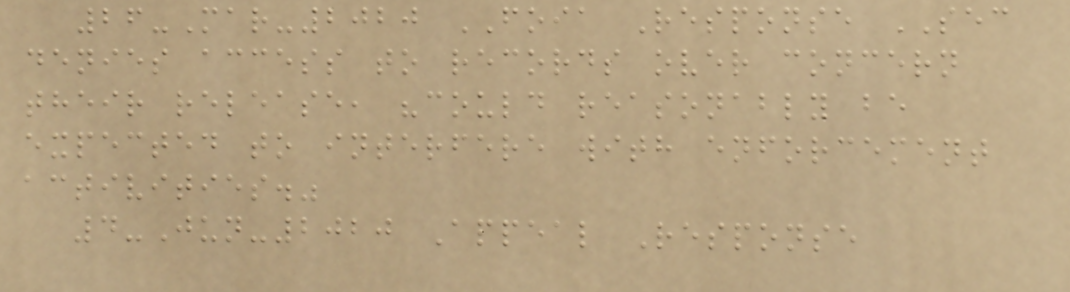26-Mar-2020 FOIA Response SEC
denies access to records over concern
their release, "could reasonably be
expected to interfere with enforcement
activities."
4-Jun-2020 Appeal Response
